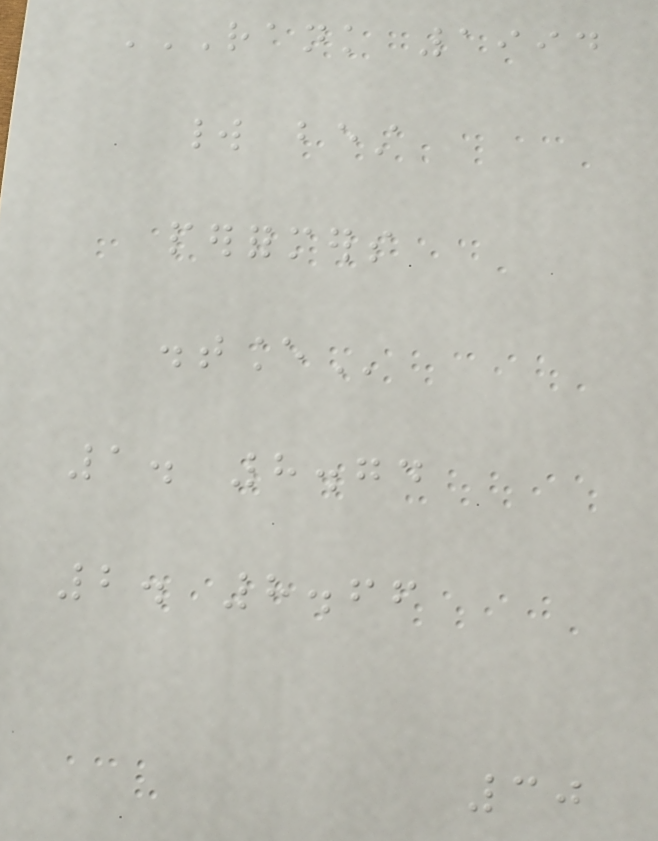RANK 1994
WORLD BEST
PERFORMERS
DISTANCE
1. 8.74
2. 8.66
30
